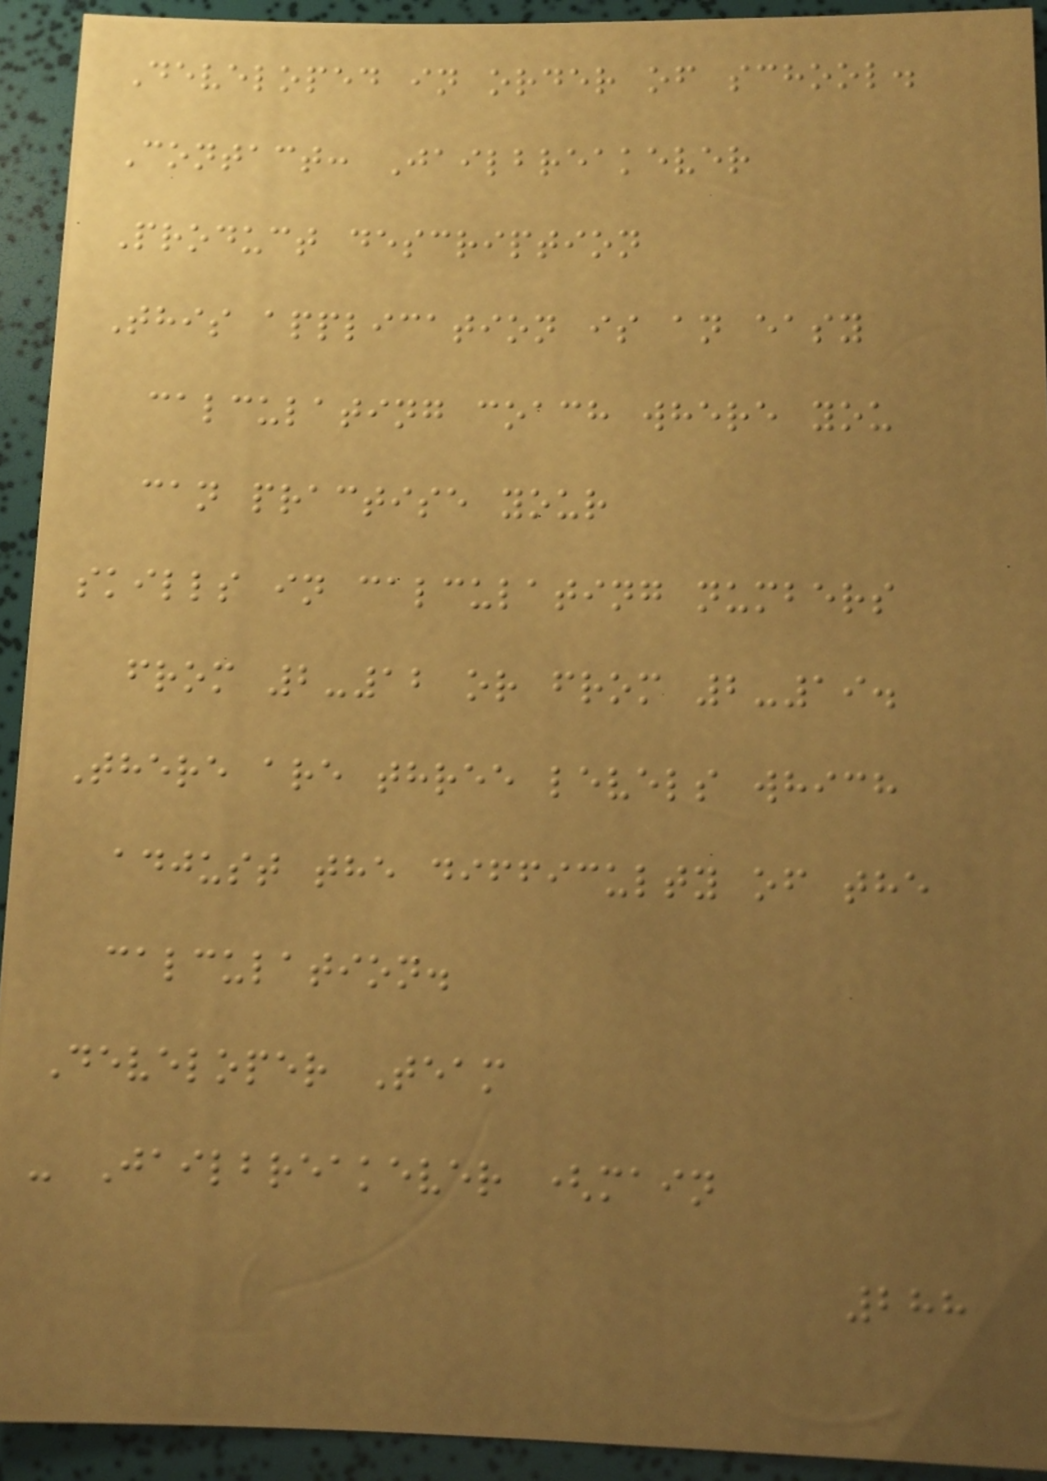Developed in order of school.
Contact: Jailbreakever
Product description
This application is an easy
calculating coach where you
can practise your
skills in calculating numbers
from 2-12 or from 2-19.
There are three levels which
adjust the difficulty of the
calculation.
Developer Team
- Jailbreakever (main
288
